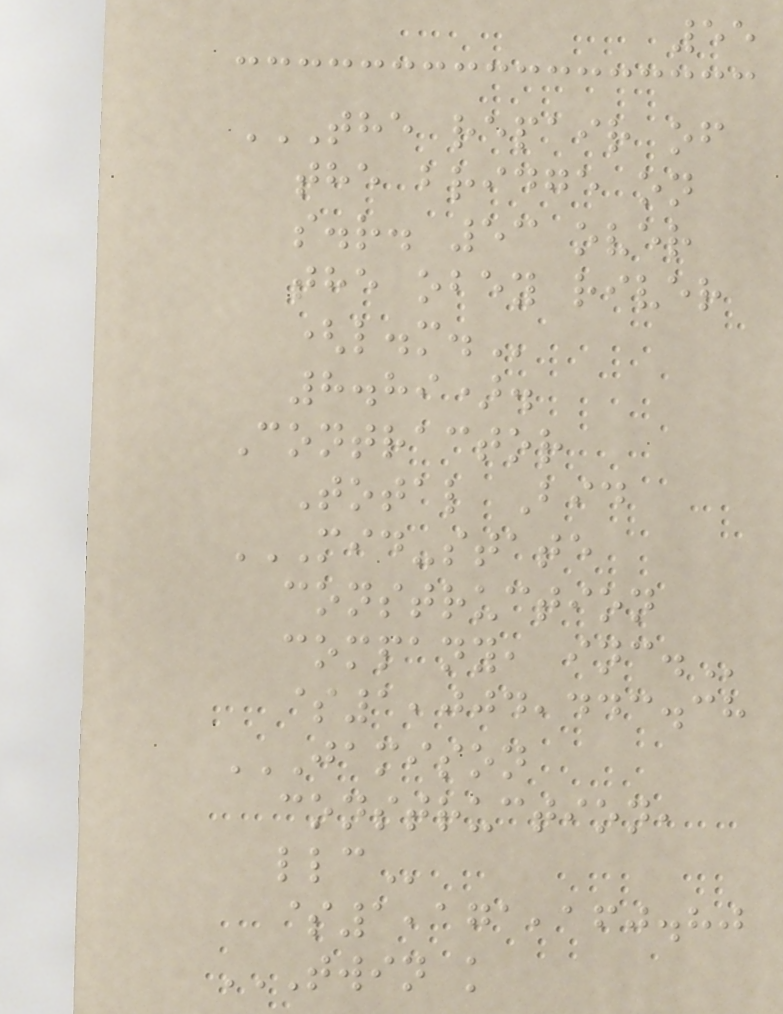55
THE REPAIR OF
THE BRIDGE ON
S.R. 53 OVER
THE OBEY RIVER
(L.M.
8.89).
Contractor
Total Bid
MID-STATE
CONSTRUCTION
COMPANY, INC.
$1,004,443.38
JAMISON
CONSTRUCTION,
LLC
$1,171,160.80
TWIN K
